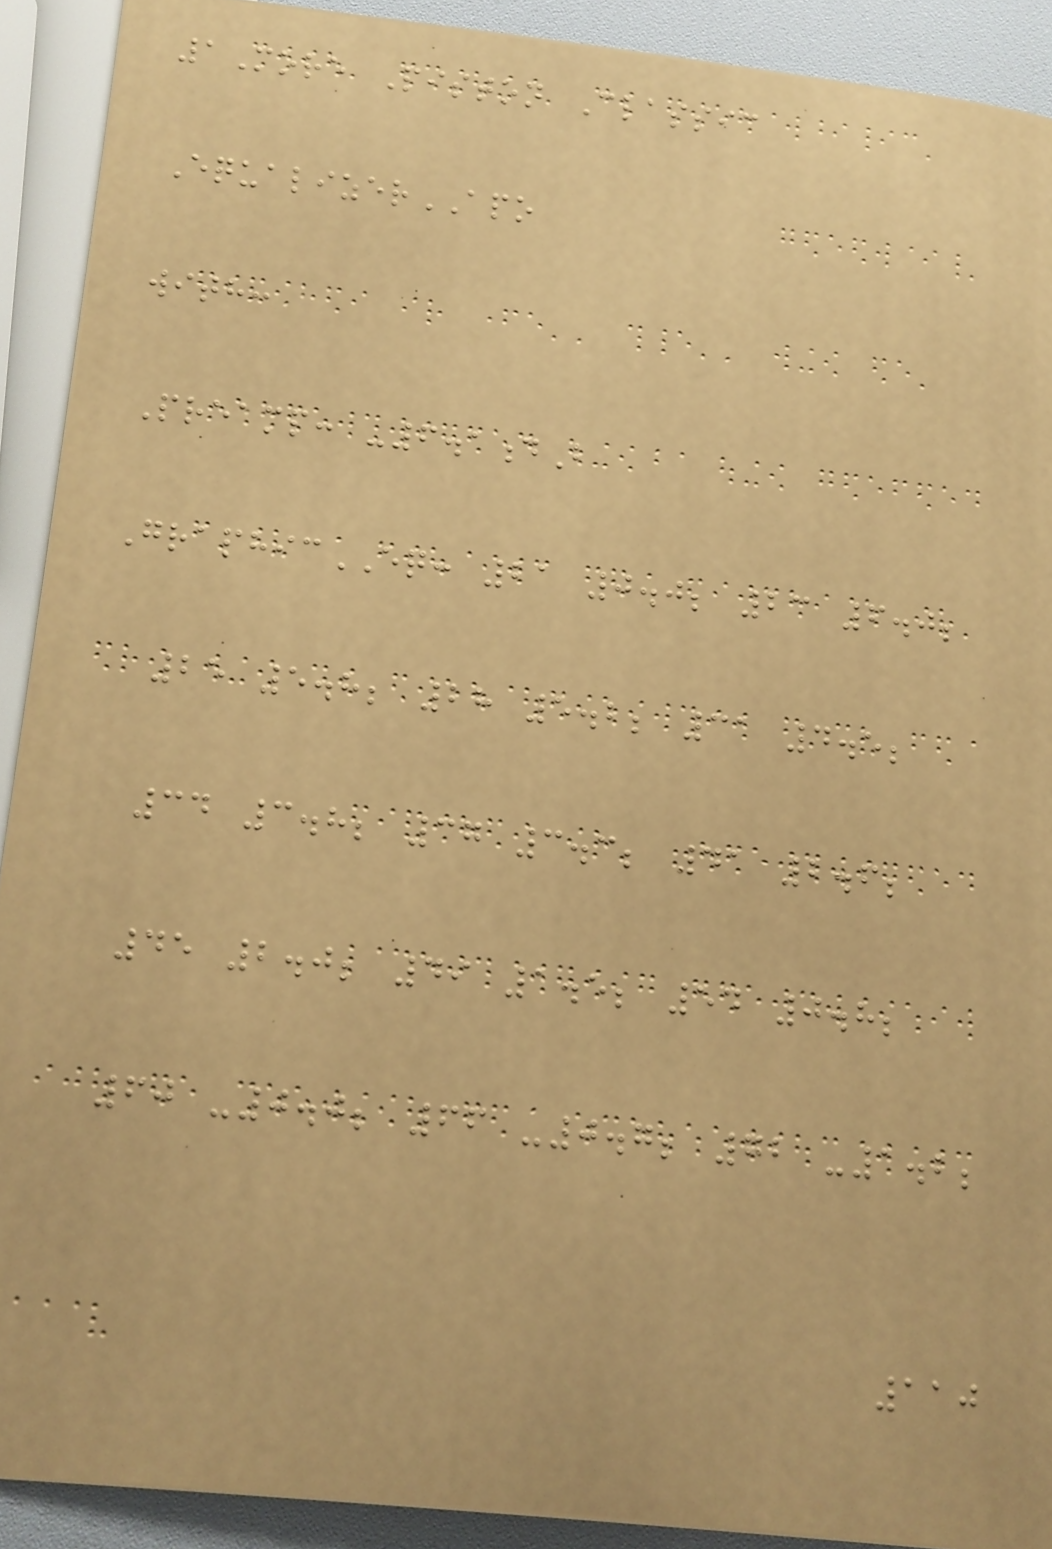1More Piston Classic
EqualizerAPO
with:
Preamp: -6.1dB
GraphicEQ: 21 0.0; 23 6.0;
25 5.8; 28 5.2; 31 4.5;
34 3.8; 37 3.3; 41 2.6;
45 2.0; 49 1.5; 54 0.8;
60 -0.0; 66 -0.7; 72 -1.2;
110
